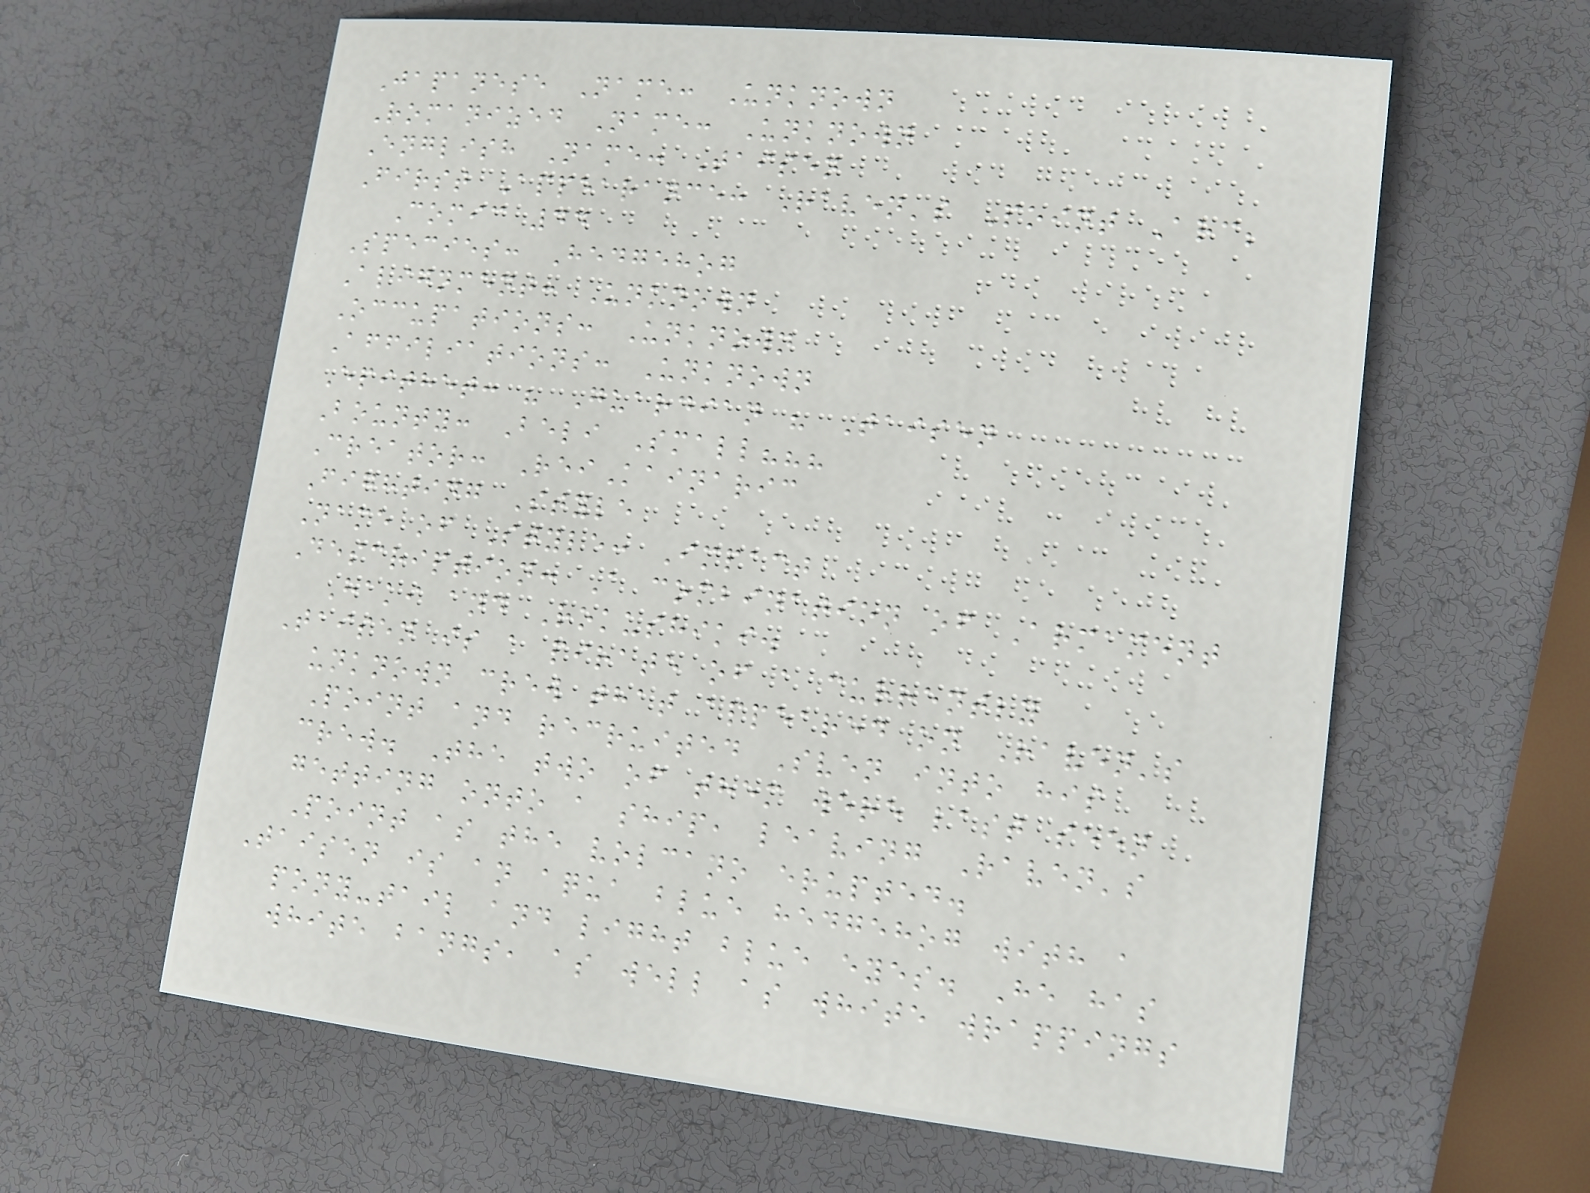Japanese Name: Unknown
Romanized Name: Unknown
English Name: Taisen
First Appearance: Raven's Point Arc;
Comic 44
Species: Hedgehog
Alignment: Unknown
Occupations: Unknown
Affiliations: Unknown
Epithet: " Guardian " Taisen
Bounty: Beli Small???
Creator: ReiKainaric
Fighting Style
Name of Style: Impact
Description: A combination of Armament
Haki and Rokushiki.
Taisen is a pirate of a currently
unknown crew that appeared on Raven's
Point and recruited Sven into his
crew. The two of them were last seen
getting onto a ship, leaving Raven's
Point as the volcano erupted.
Taisen is an aqua blue hedgehog with a
pony-tail and light blue eyes. He has
white bangs, as well as white wrappings
